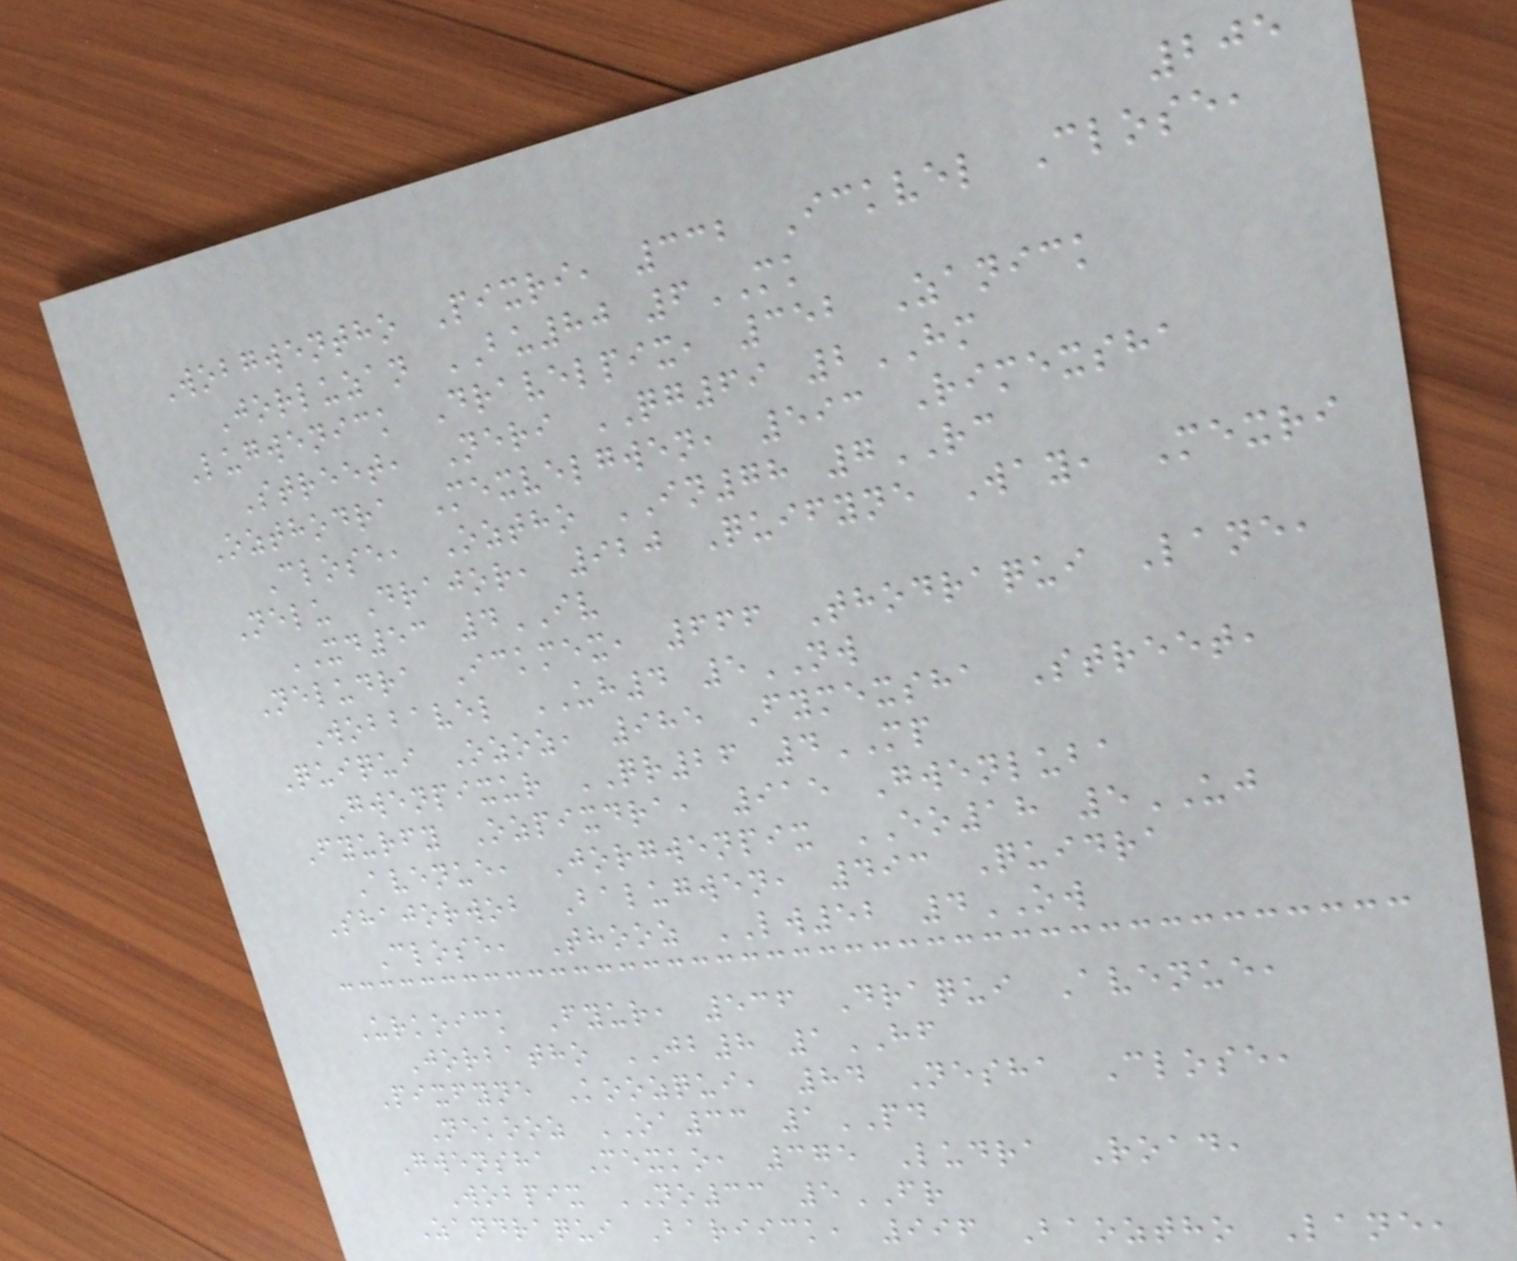205
Wobgwentho Pixri, 332 Ickvel Close,
Jorluzan BU80 6MK
Lugwenick Dravelpix, 352 Zanick
Street, Neri QG69 2HM
Ozthodra Mexvelgwen, 593 Rimexsha
Close, Oztho IN78 7RC
Nelu Drajor, 920 Quifyne Way, Mexri
XD53 4IV
Neludra Ickmex, 666 Thodraqui Lane,
Wobbavel UH4 5NW
Quiqui Ozoz, 985 Fymexsha Street,
Gwenpixur QR26 4MP
Fyurfy Ozpixdra, 915 Gwenluba
Avenue, Jorgwenpix EO18 5UJ
Shajorwob Balugwen, 493 Quidra
Close, Thooz LW52 4OW
Urkoick Fyur, 536 Draqui Avenue,
Jorbatho JB8 1HF
Pixfyne Koozqui, 84 Nesha Close,
Nekooz OA33 1PD
Gwensha Mexko, 375 Ludra Road,
Wobpix NO33 5FR
Zandraqui Bariick, 996 Baoztho Lane,
